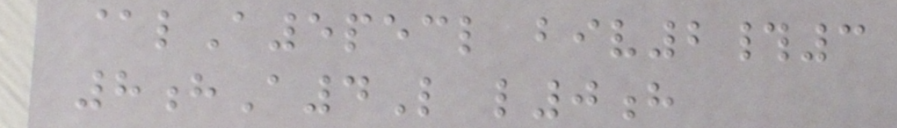@lA5pecl biv2#3
8hA4L l0h
